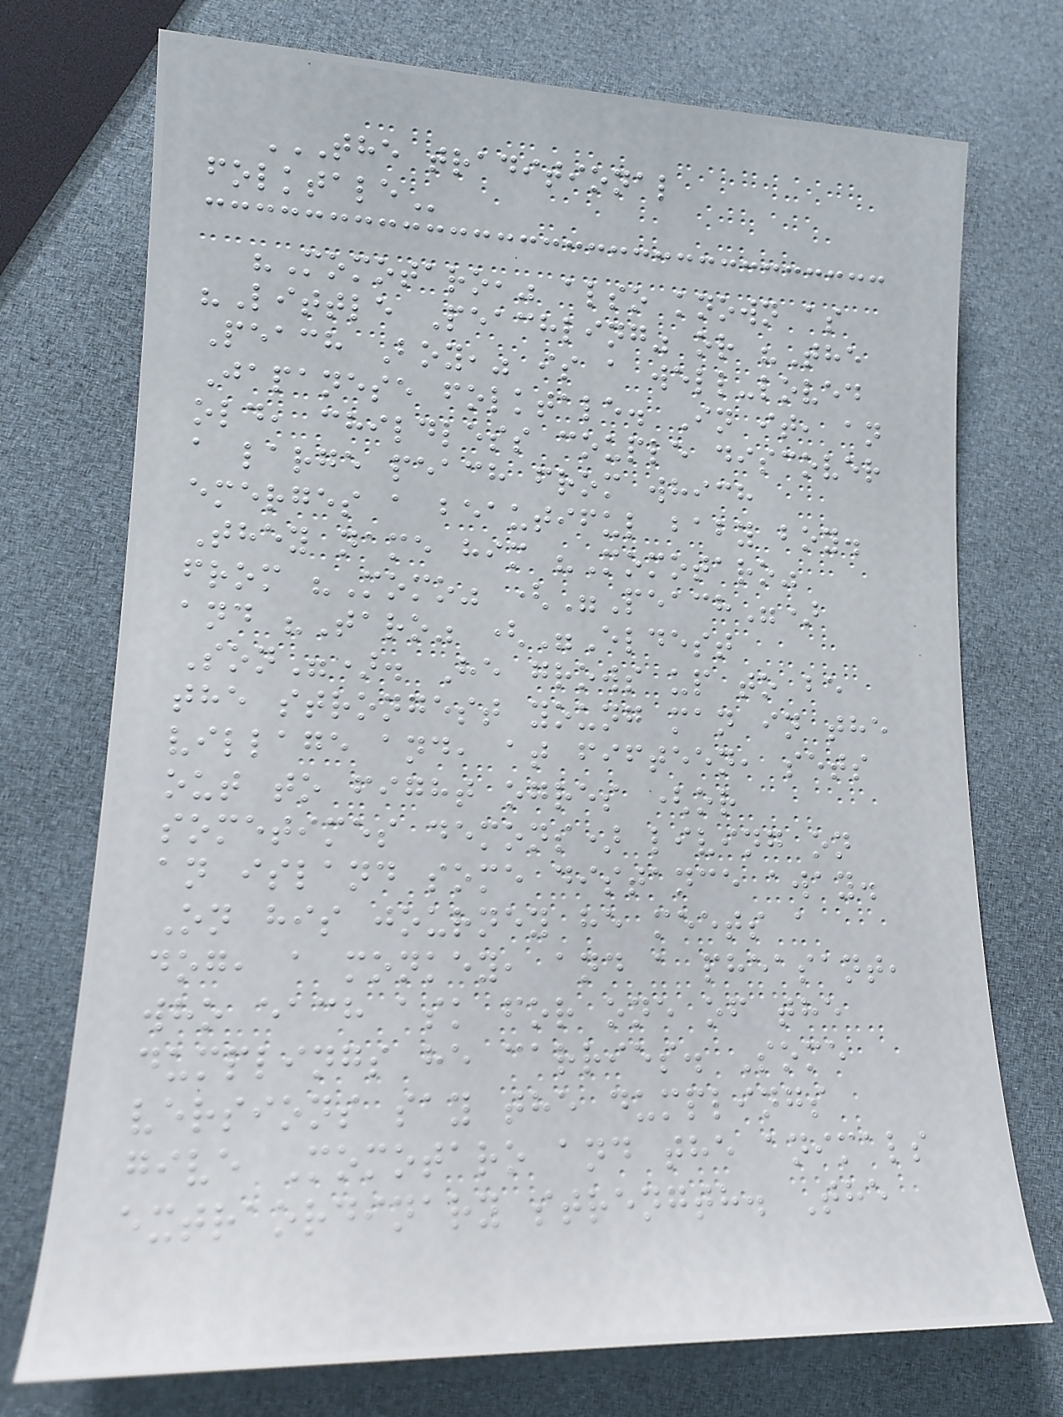THE TRADITIONAL
FOLKTALE
"Momotaro," also known as
"Little Peachling" or "The
Peach Boy," is a well-loved
Japanese folktale. In it, an
old, childless couple discover
a large peach from which
emerges a beautiful baby boy.
They name him "Momotaro"
from "Momo" ("Peach")
and "Taro" ("Eldest
Son"). He grows up to be
the strongest young man in the
village and, at fifteen, sets
out to fight ogres (or
sometimes demons) living on
an island some distance away.
On his journey he meets a
dog, a monkey, and a pheasant,
who each ask for one of the
dumplings he carries. Some
versions say the dumplings
give Momotaro and the animals
extraordinary strength. The
